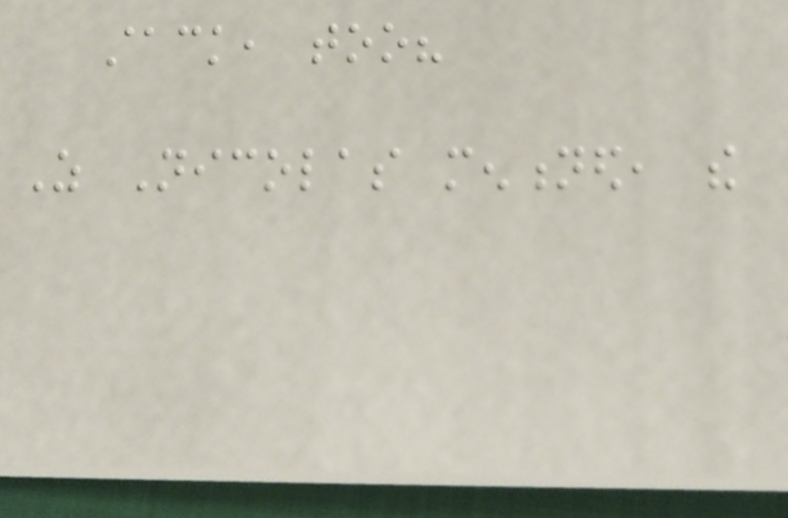stack, too?
As Nicolas mentioned, the
